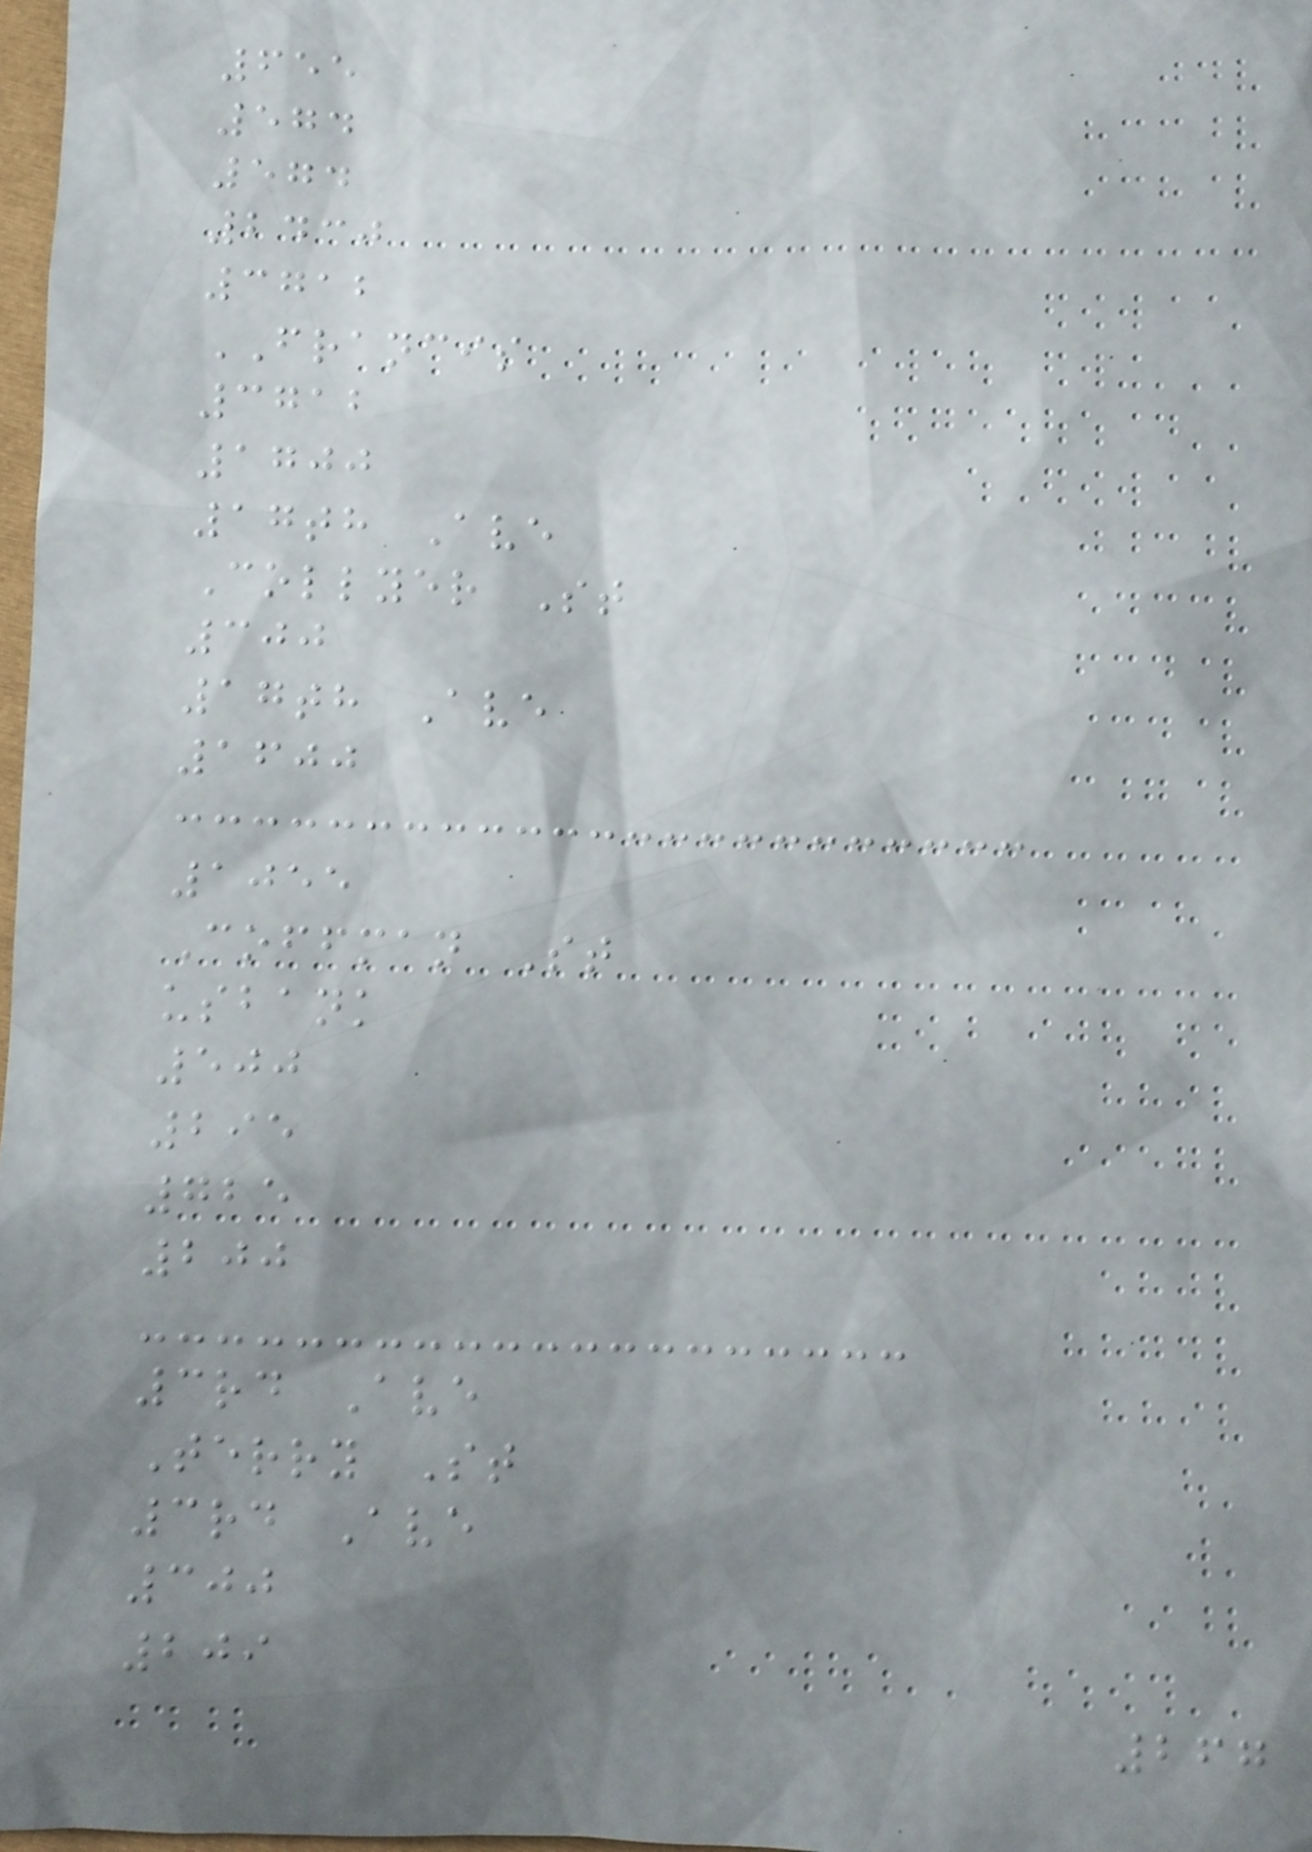655
574
574
2430
3712
FRANCIS
3712
1700
17th Ave
Collyer St
300
17th Ave
1600
1055
Coffman St
usbank
500
295
725
200
3rd Ave
Terry St
3rd Ave
300
209
267
